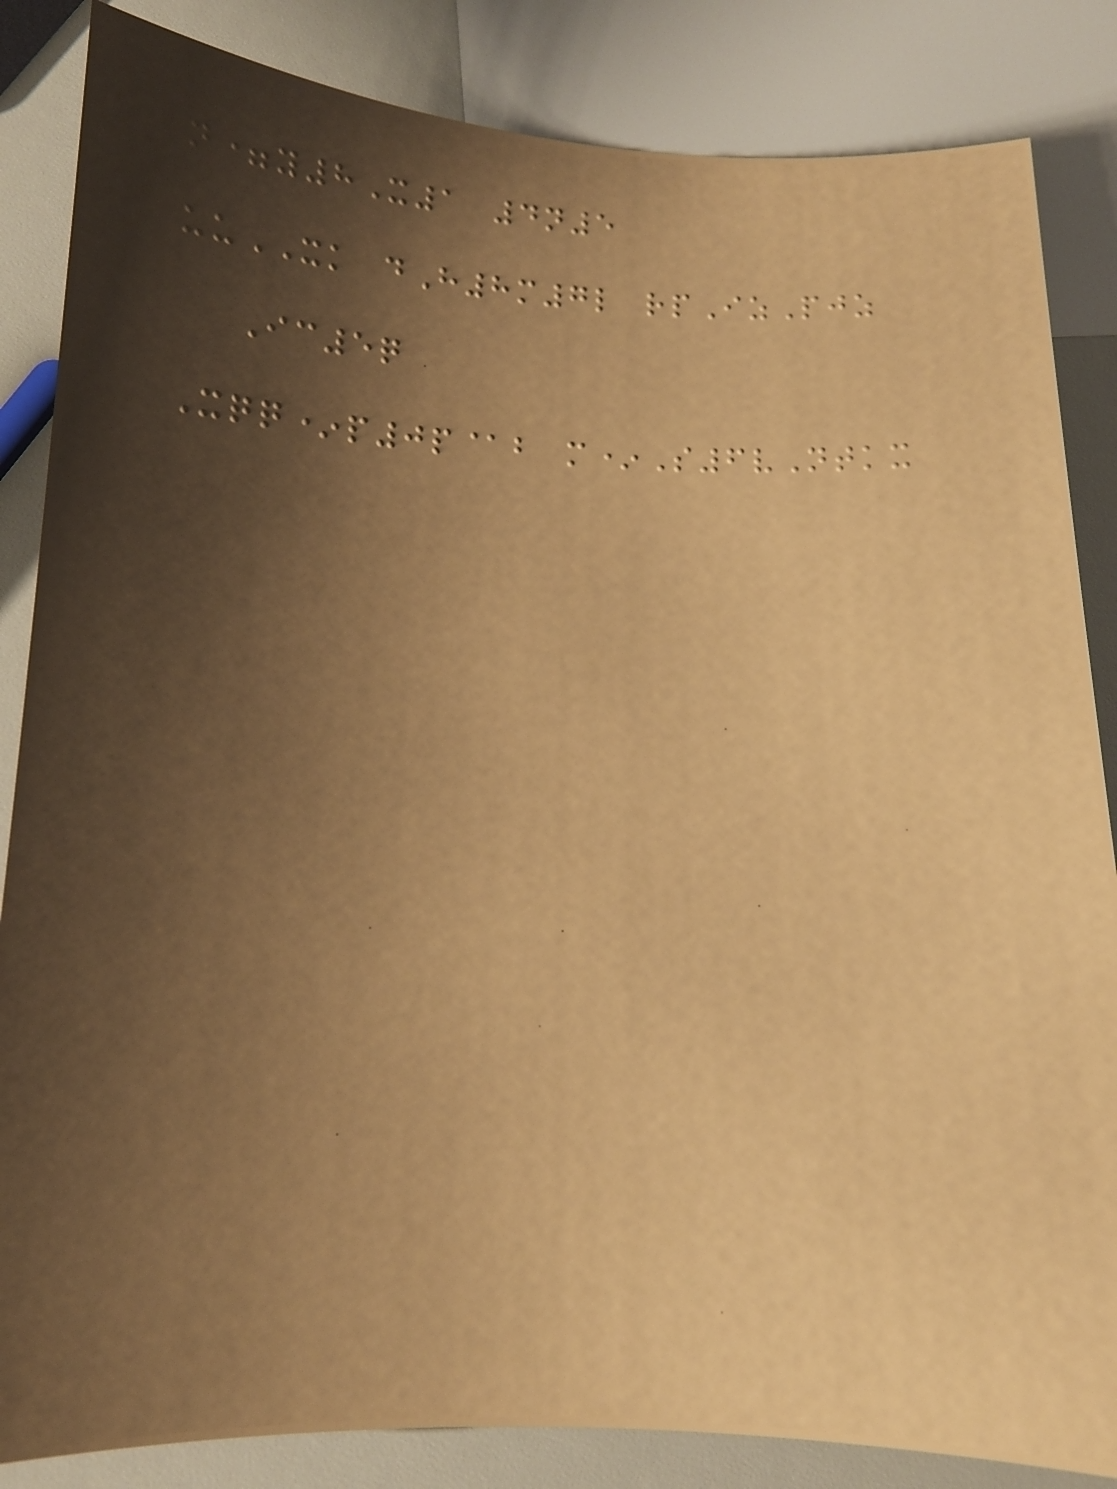n=y8X1 4n5
uuXK dH8m7l rpIzPjz
Ic5q
Xqq*p0p@b m*S6vNtkx
